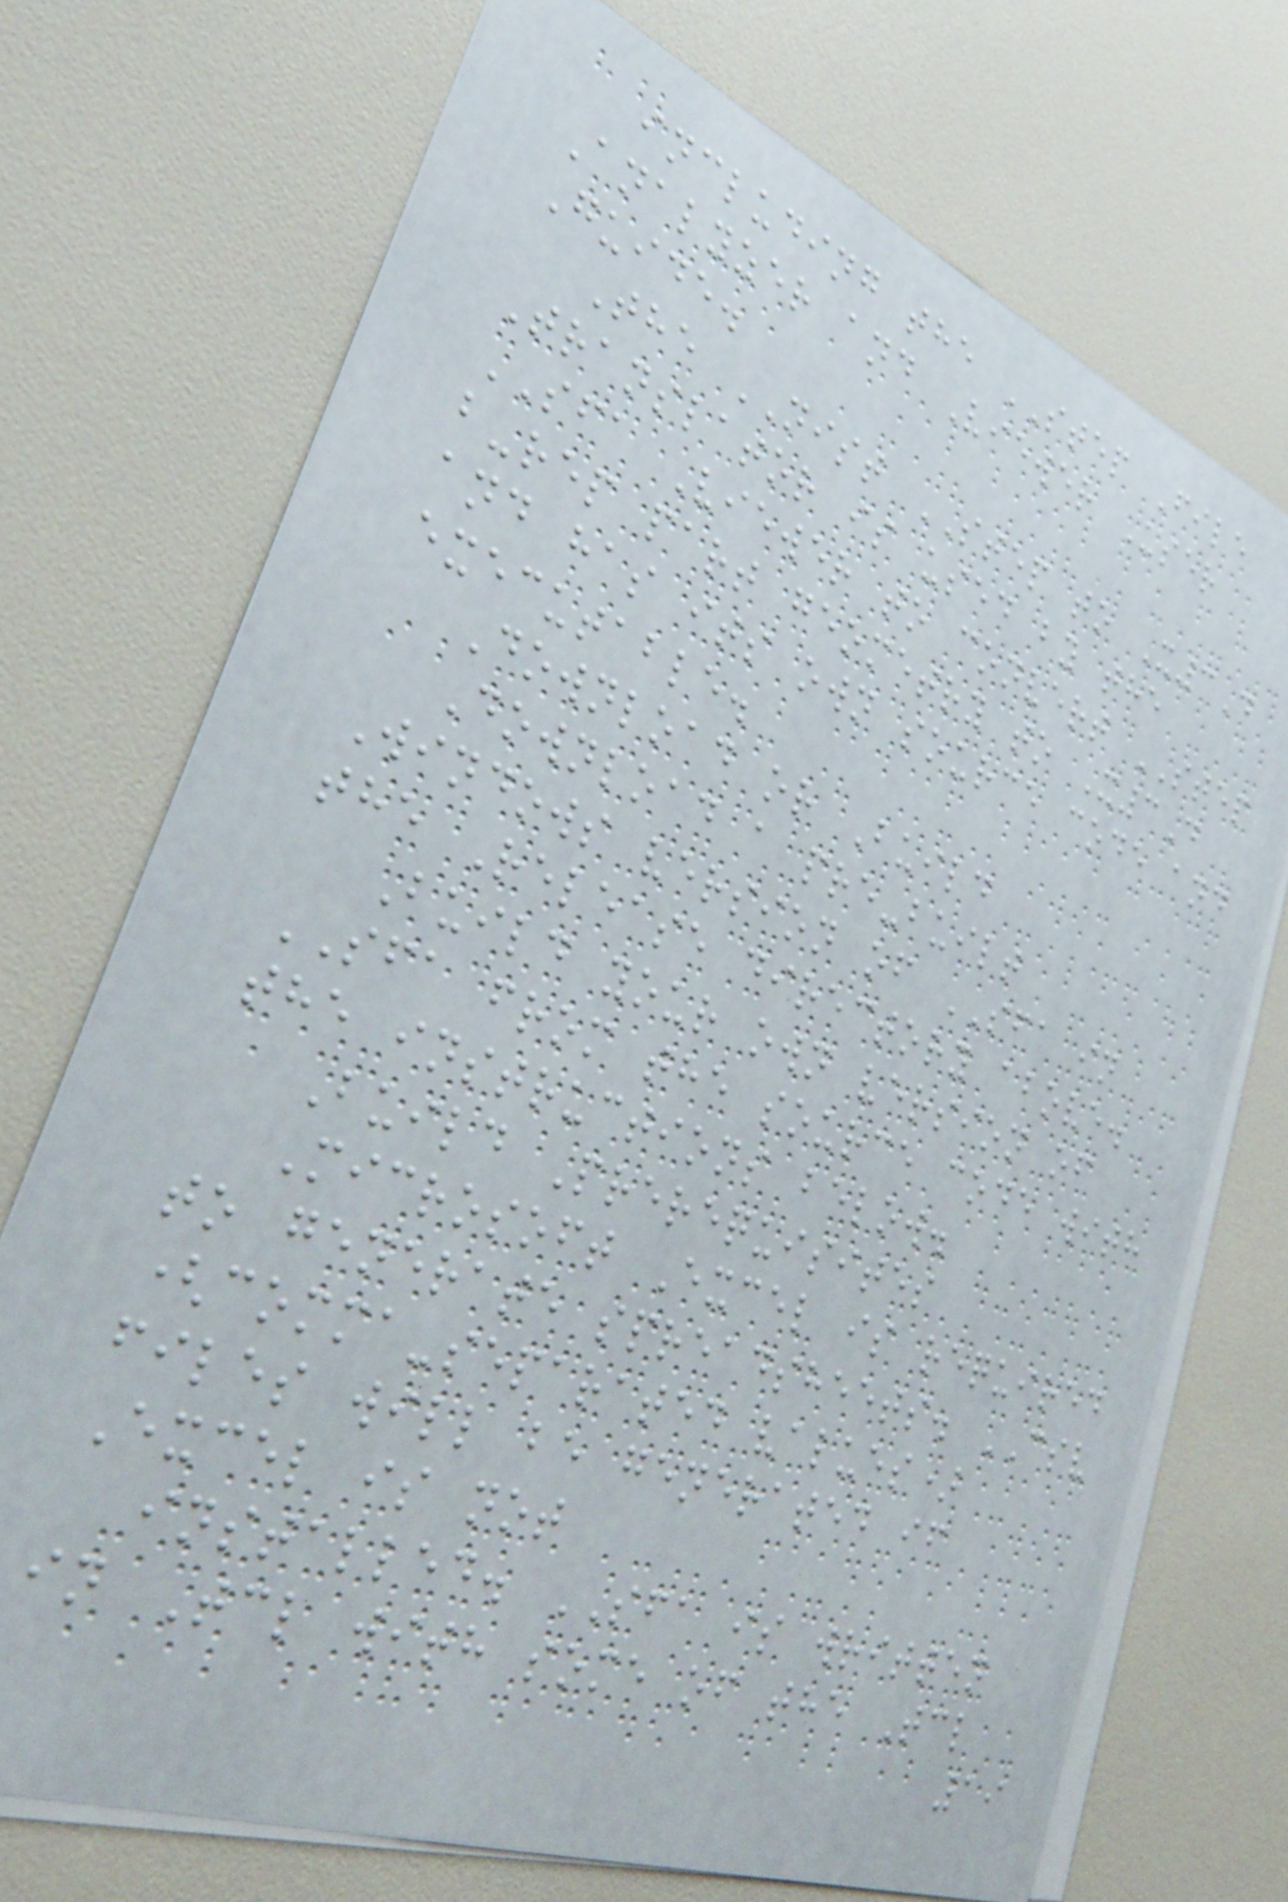including the STEP File
Analyzer and Viewer User
Guide.
The NIST STEP to X3D
Translator is used by the
SFA Viewer to convert STEP
b-rep part geometry to X3D
and has its own source code and
executable.
Download or Build
Download a pre-built
Windows version of SFA in
the Release directory above.
Build your own version of
SFA from the source code with
the instructions below.
Build Prerequisites
Microsoft Excel is required
to generate spreadsheets. CSV
(comma-separated values)
files will be generated if
Excel is not
installed. SFA is written
in Tcl with some of the Tcl
19
